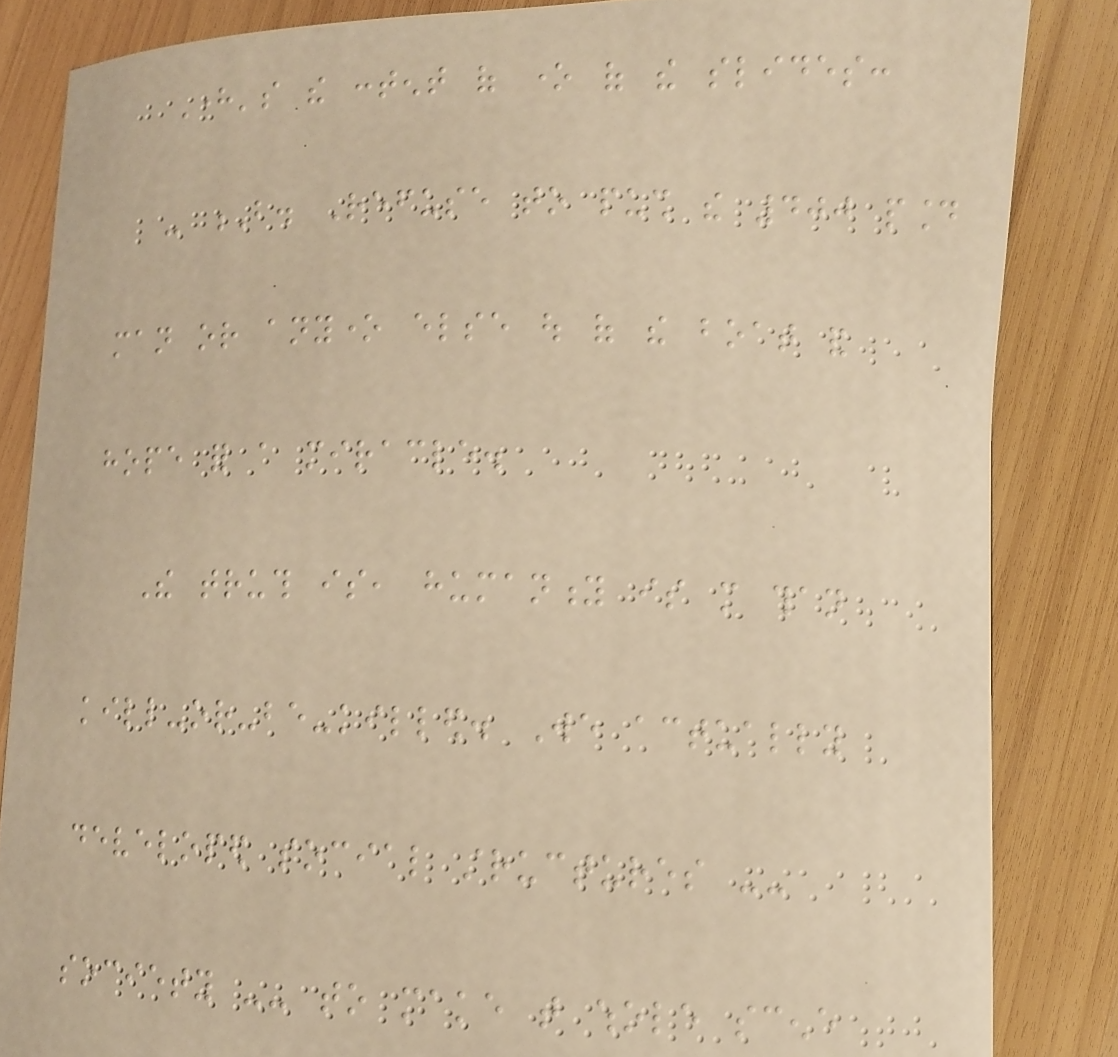Here's the content of one of the slides:
- B. Refuse to push the 400 pound
man or anyone else out of the boat and
hope for a miracle.
The truth is, humanity is more than
kill-or-be-killed. We actually
developed social structures --
society -- to make that whole scene
